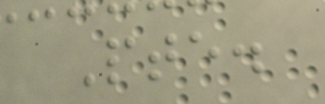Pte.
